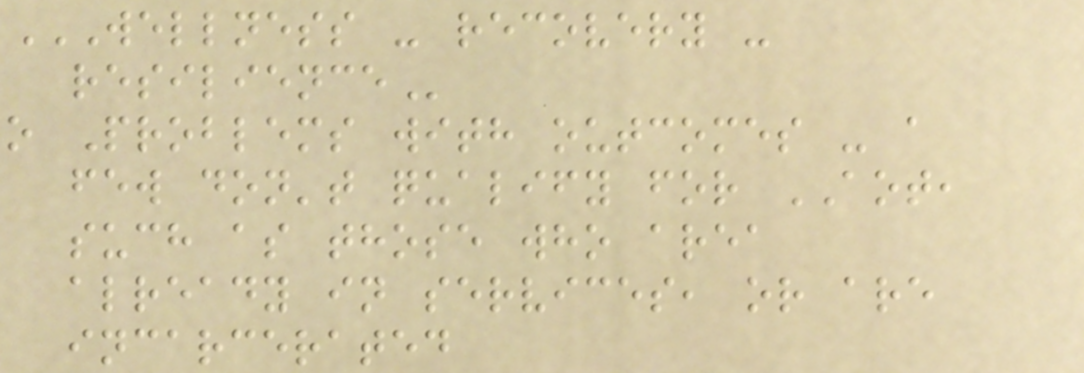WELLNESS - RECOVERY -
RESILIENCE
o Problems with outcomes - a
few don't qualify for AOT,
such as those who area
already in services, or are
incarcerated
